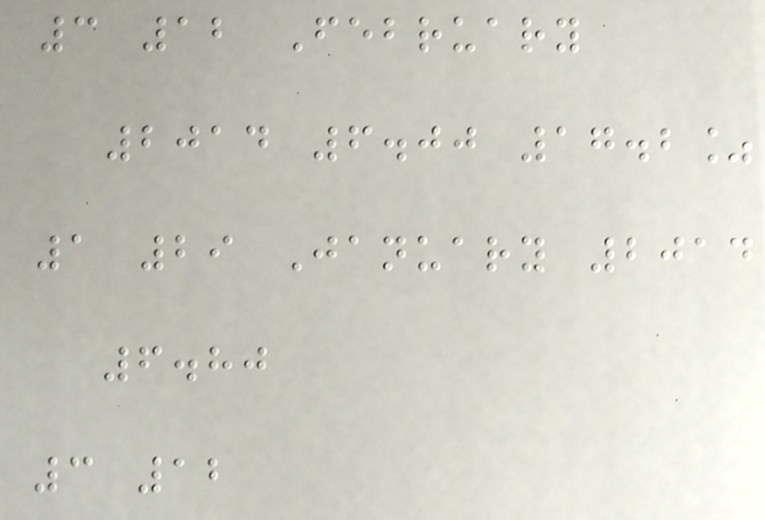3 12 February
2014 6.00 17.2%
1 29 January 2014
6.80
3 12
